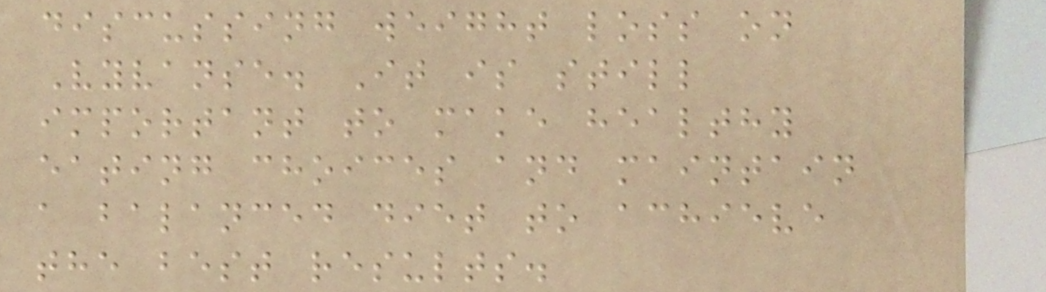discussing weight loss on
Vyvanse. It is still
important to make healthy
eating choices and maintain
a balanced diet to achieve
the best results.
